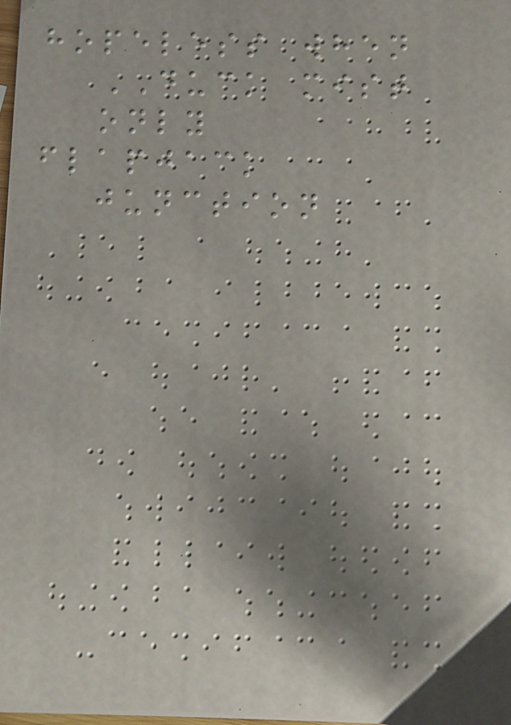hopeless when
DUCK mist
only
flapjack
junction
